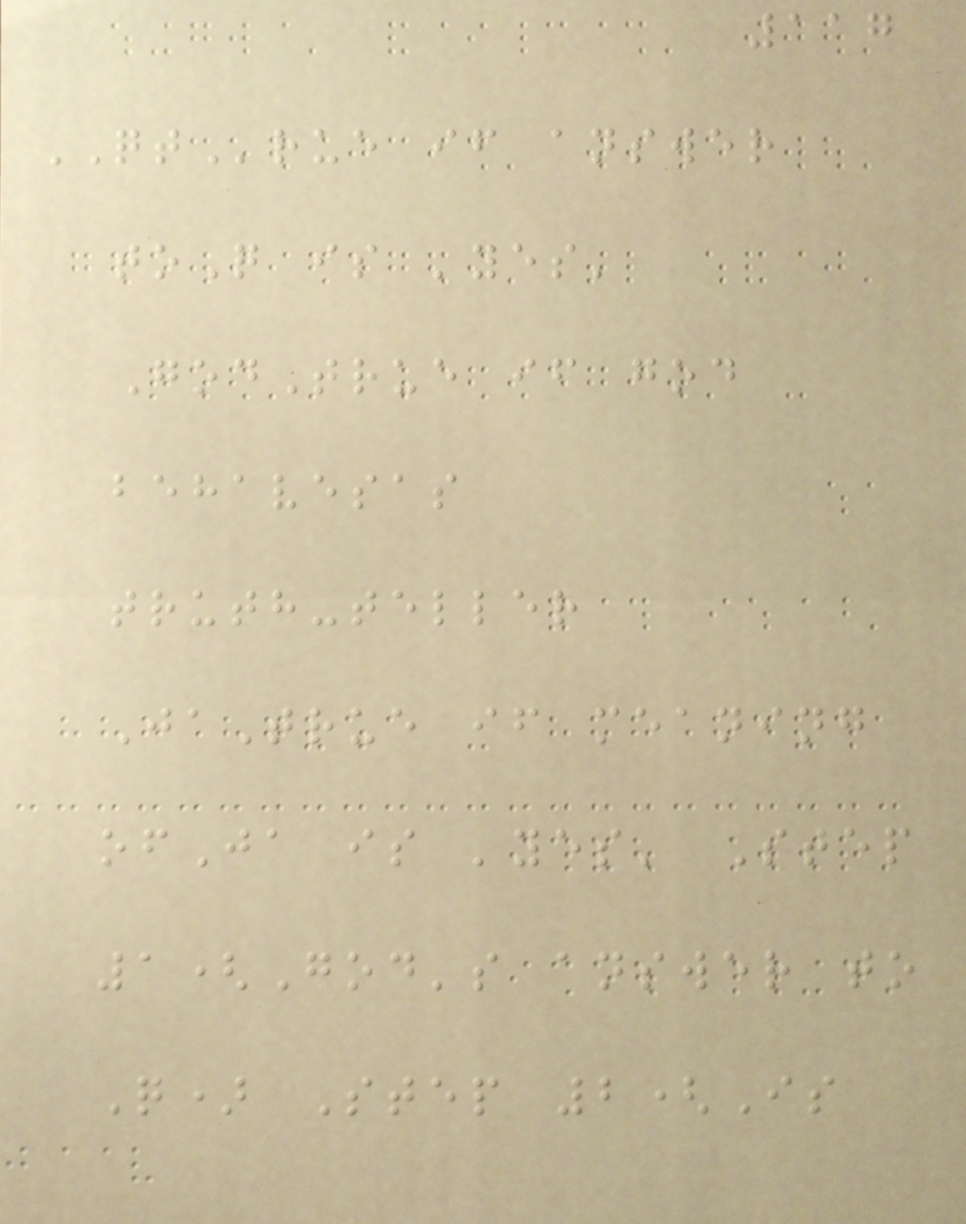117
QTrue if answer
toQ is 'yes'
GodTrue if god
behavesas
truth-teller
JaTrue if meaning
ofJa is 'yes' Step
1(God's answer to
Q) Step 2(Is
